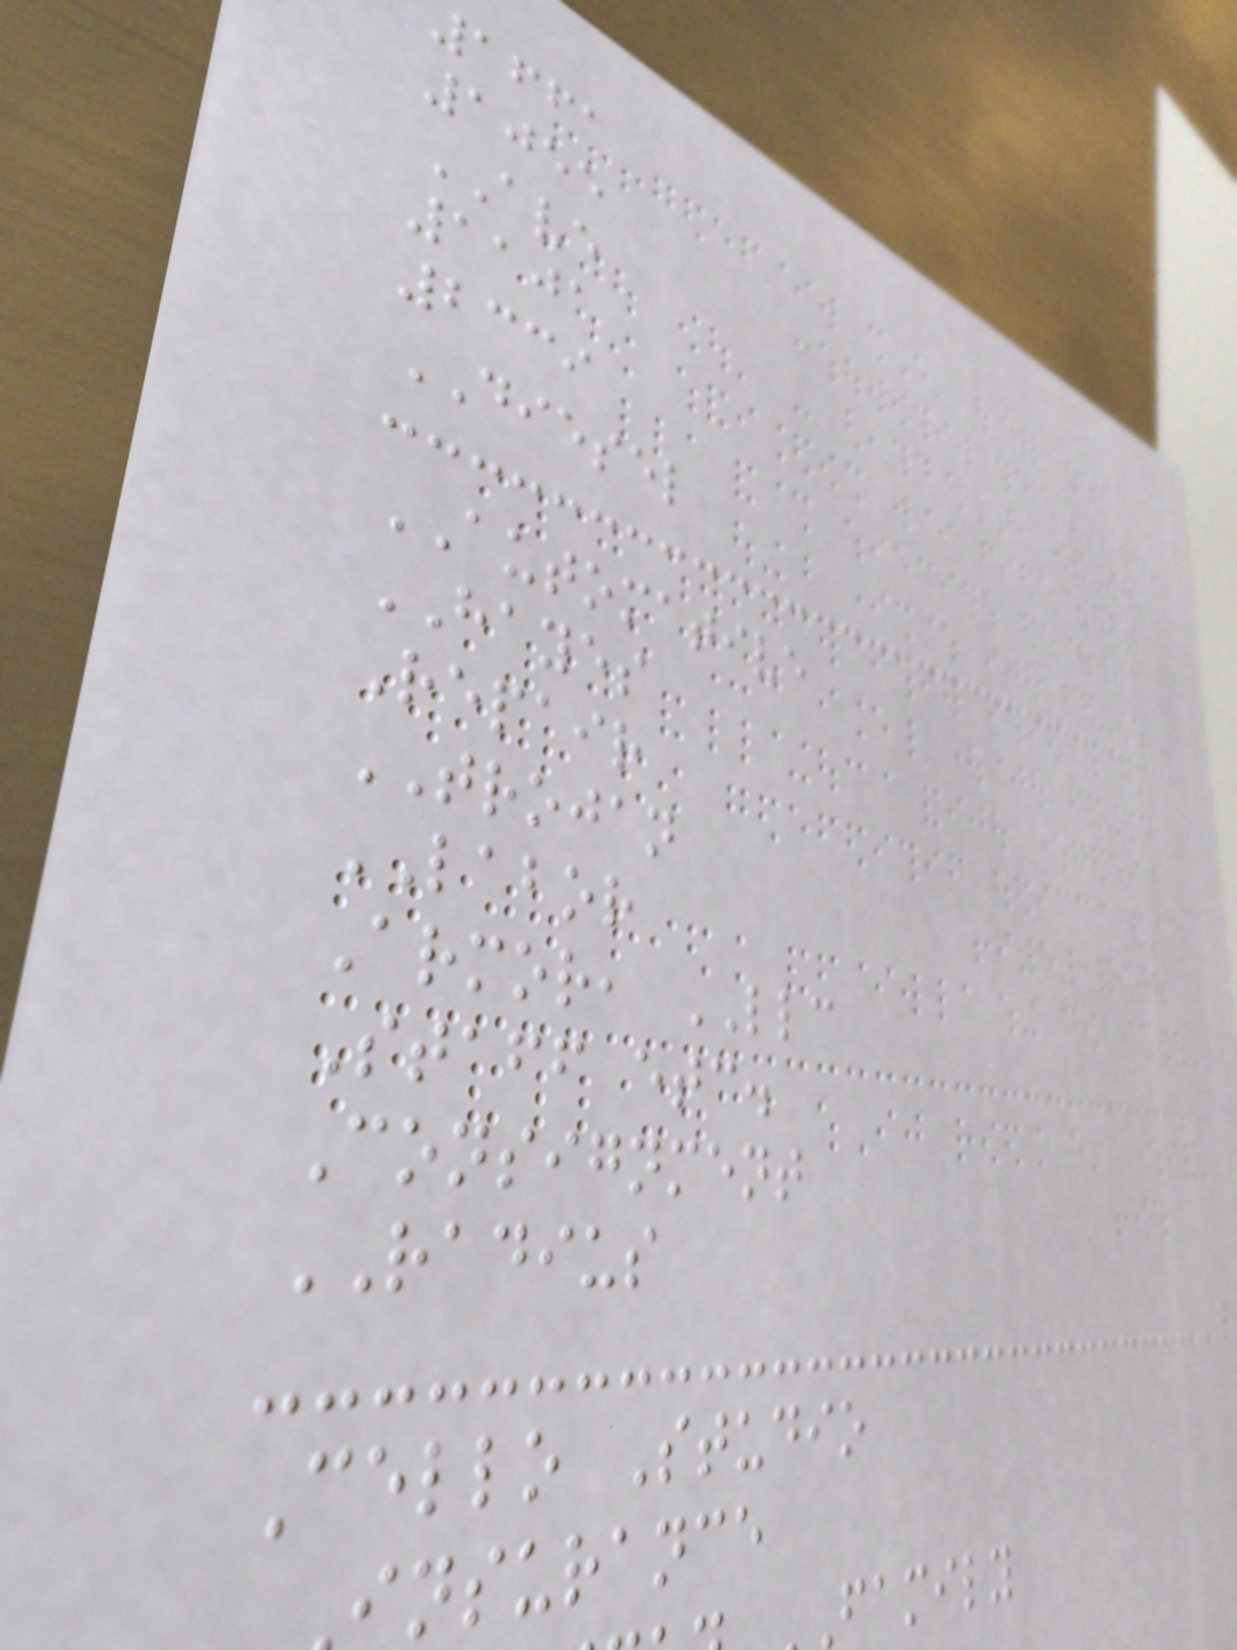1661
1055
AVE
1101
2339
DIESEL
AUTOMATIVE
HAYES
Repair
TROJAN
LABOR
Armor, LLC
Staff etc.
Consignment
RADIUS
Cello Studio
nsurance
family
